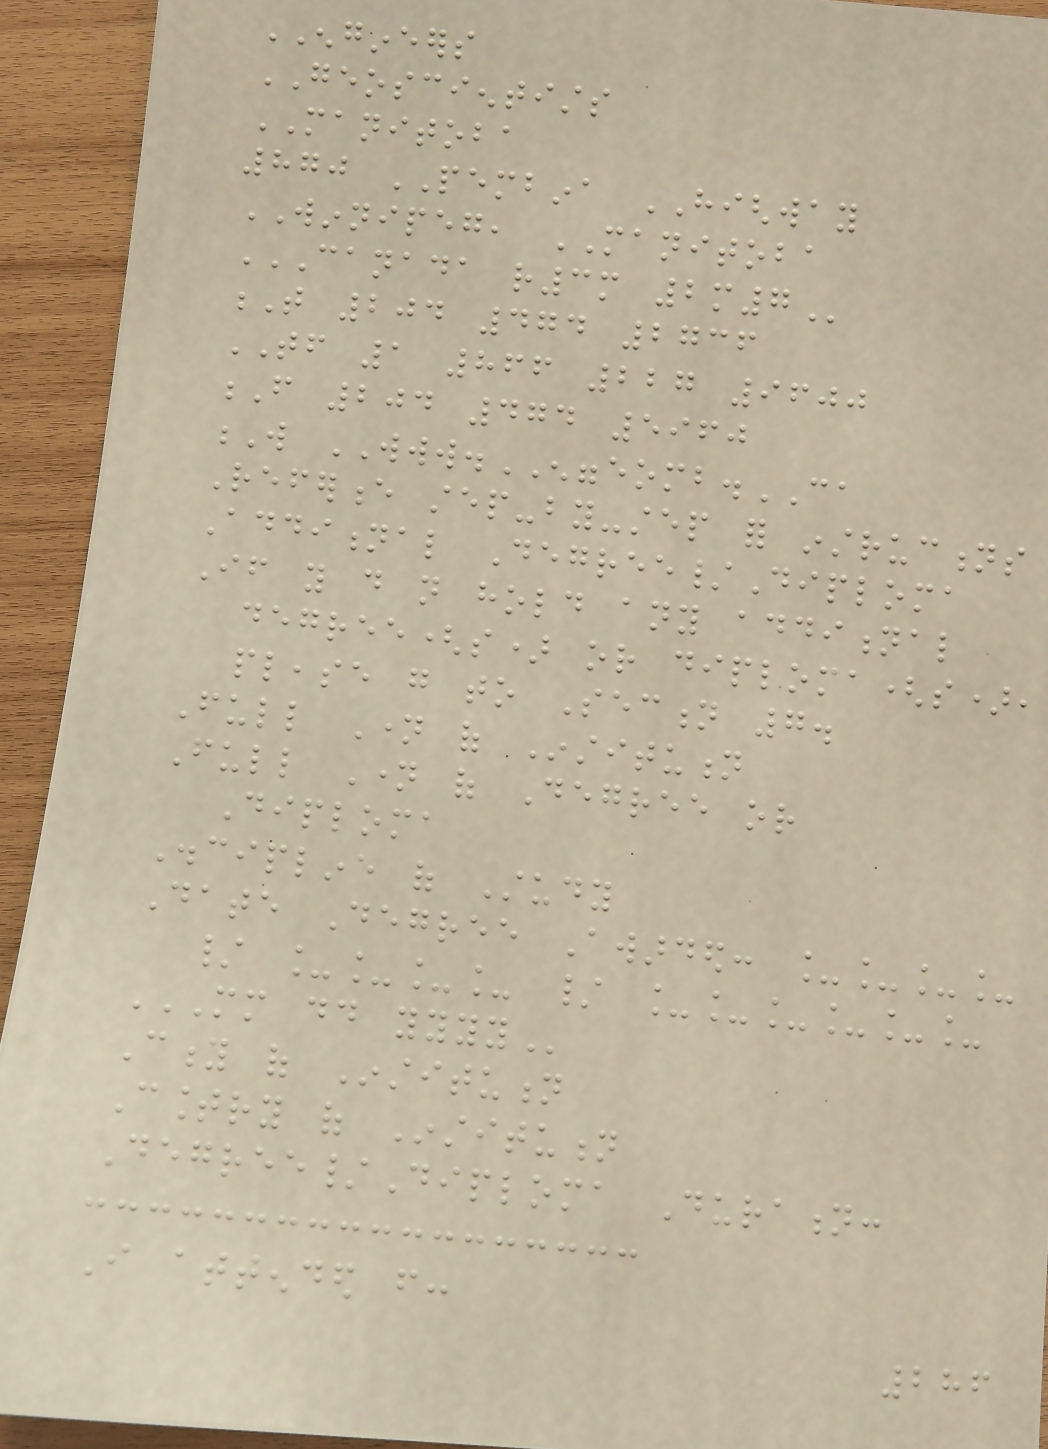ENGINEERS
GEOSCIENTISTS
MANITOBA
870 PEMBINA HIGHWAY
WINNIPEG, MANITOBA
CANADA R3M 2M7
T 204 474 2736
TF 1 866 227 9600
F 204 474 5960
W WWW.ENGGEOMB.CA
Reference step-by-step for instructions
Additional Degree/Diploma
If you do not hold any additional
degree(s) or diploma(s),
please go to Section 7.
Full Name of Institution
Full Name of Degree or
Diploma
Discipline of Study
Date Degree Awarded: ____
/ ____ / ______
MM DD YYYY
City of Institution
Country of Institution
Degree/Diploma Duration:
I attended from:
286
